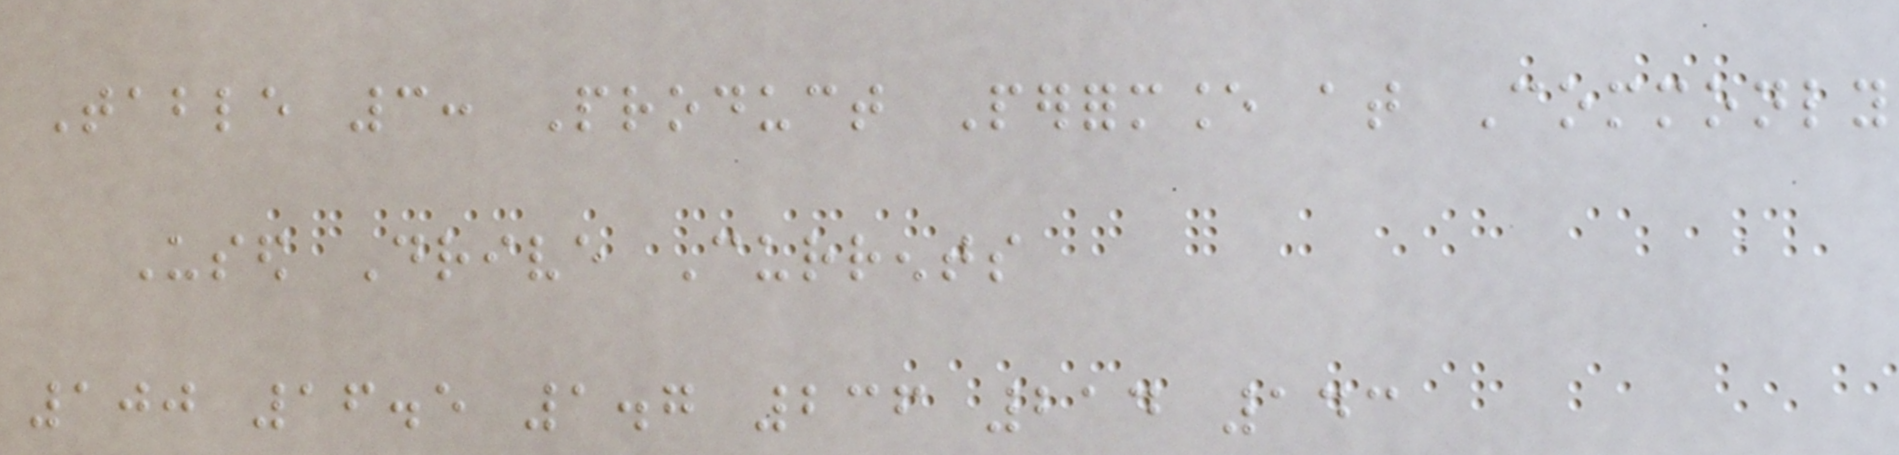Table 3: Product Performance at Commonly
Used Drive Currents
100 16.5 1.7 236 214 143
